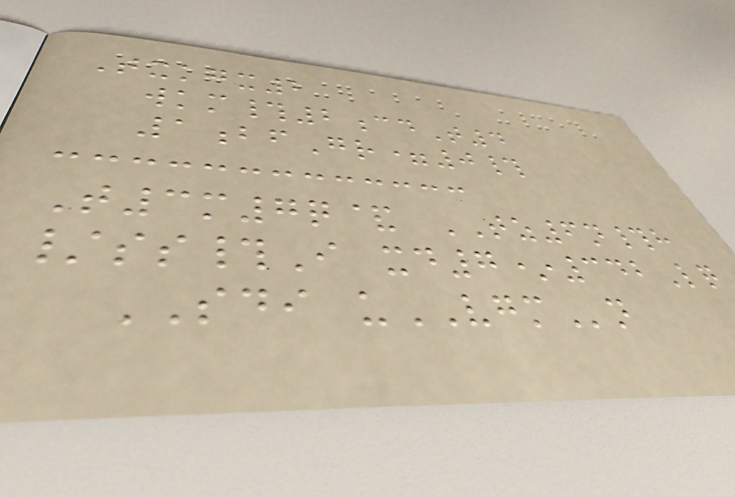Txkgx2
wkm#2cdT4
1bfGr=0#
T3m7q& TZ6n#h
/ss#I xd7*342Lq
SDI uVGMn
